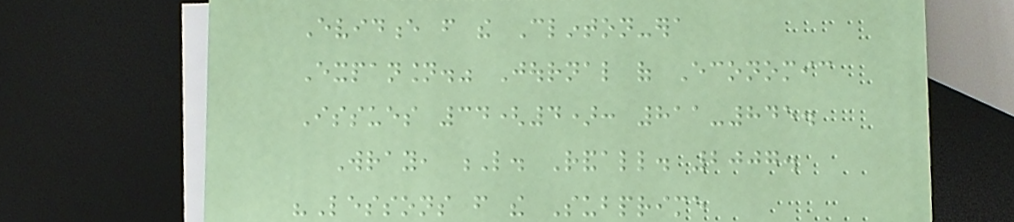Evidence from the Clinton-era
Expansion." Journal of Economic
Issues 34(4): 811-845.
Wray, L. Randall. 2007.
"Lessons from the Subprime
